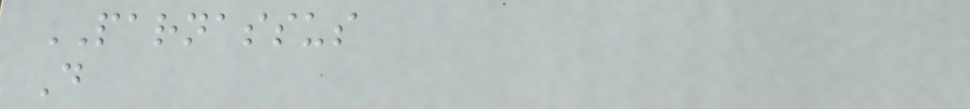PARNASSUS
D
